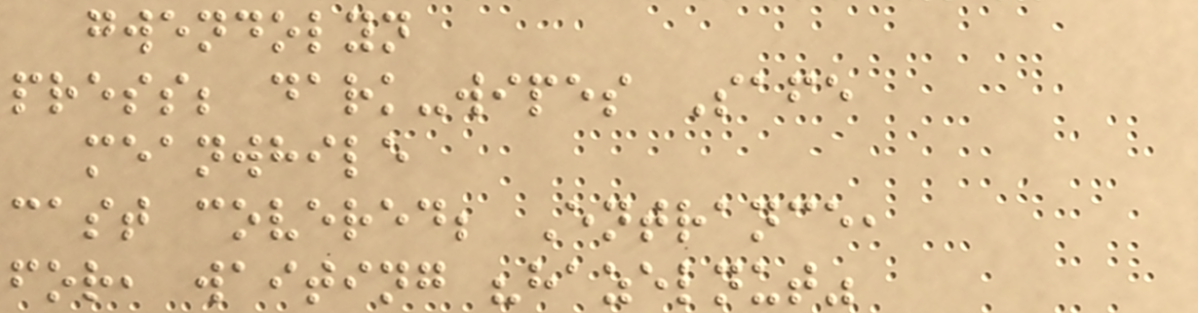gwendolyn
press; dark-wipes Safe
meanwhile
cast covered; Entrance,
for, waiting "hazelnut"
